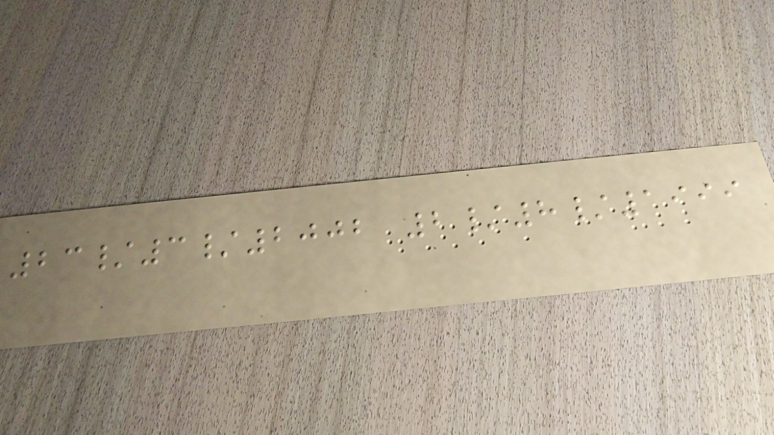23/3/2002 2/8/1999
